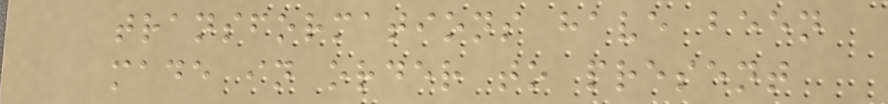transformations have been
made in order to present
